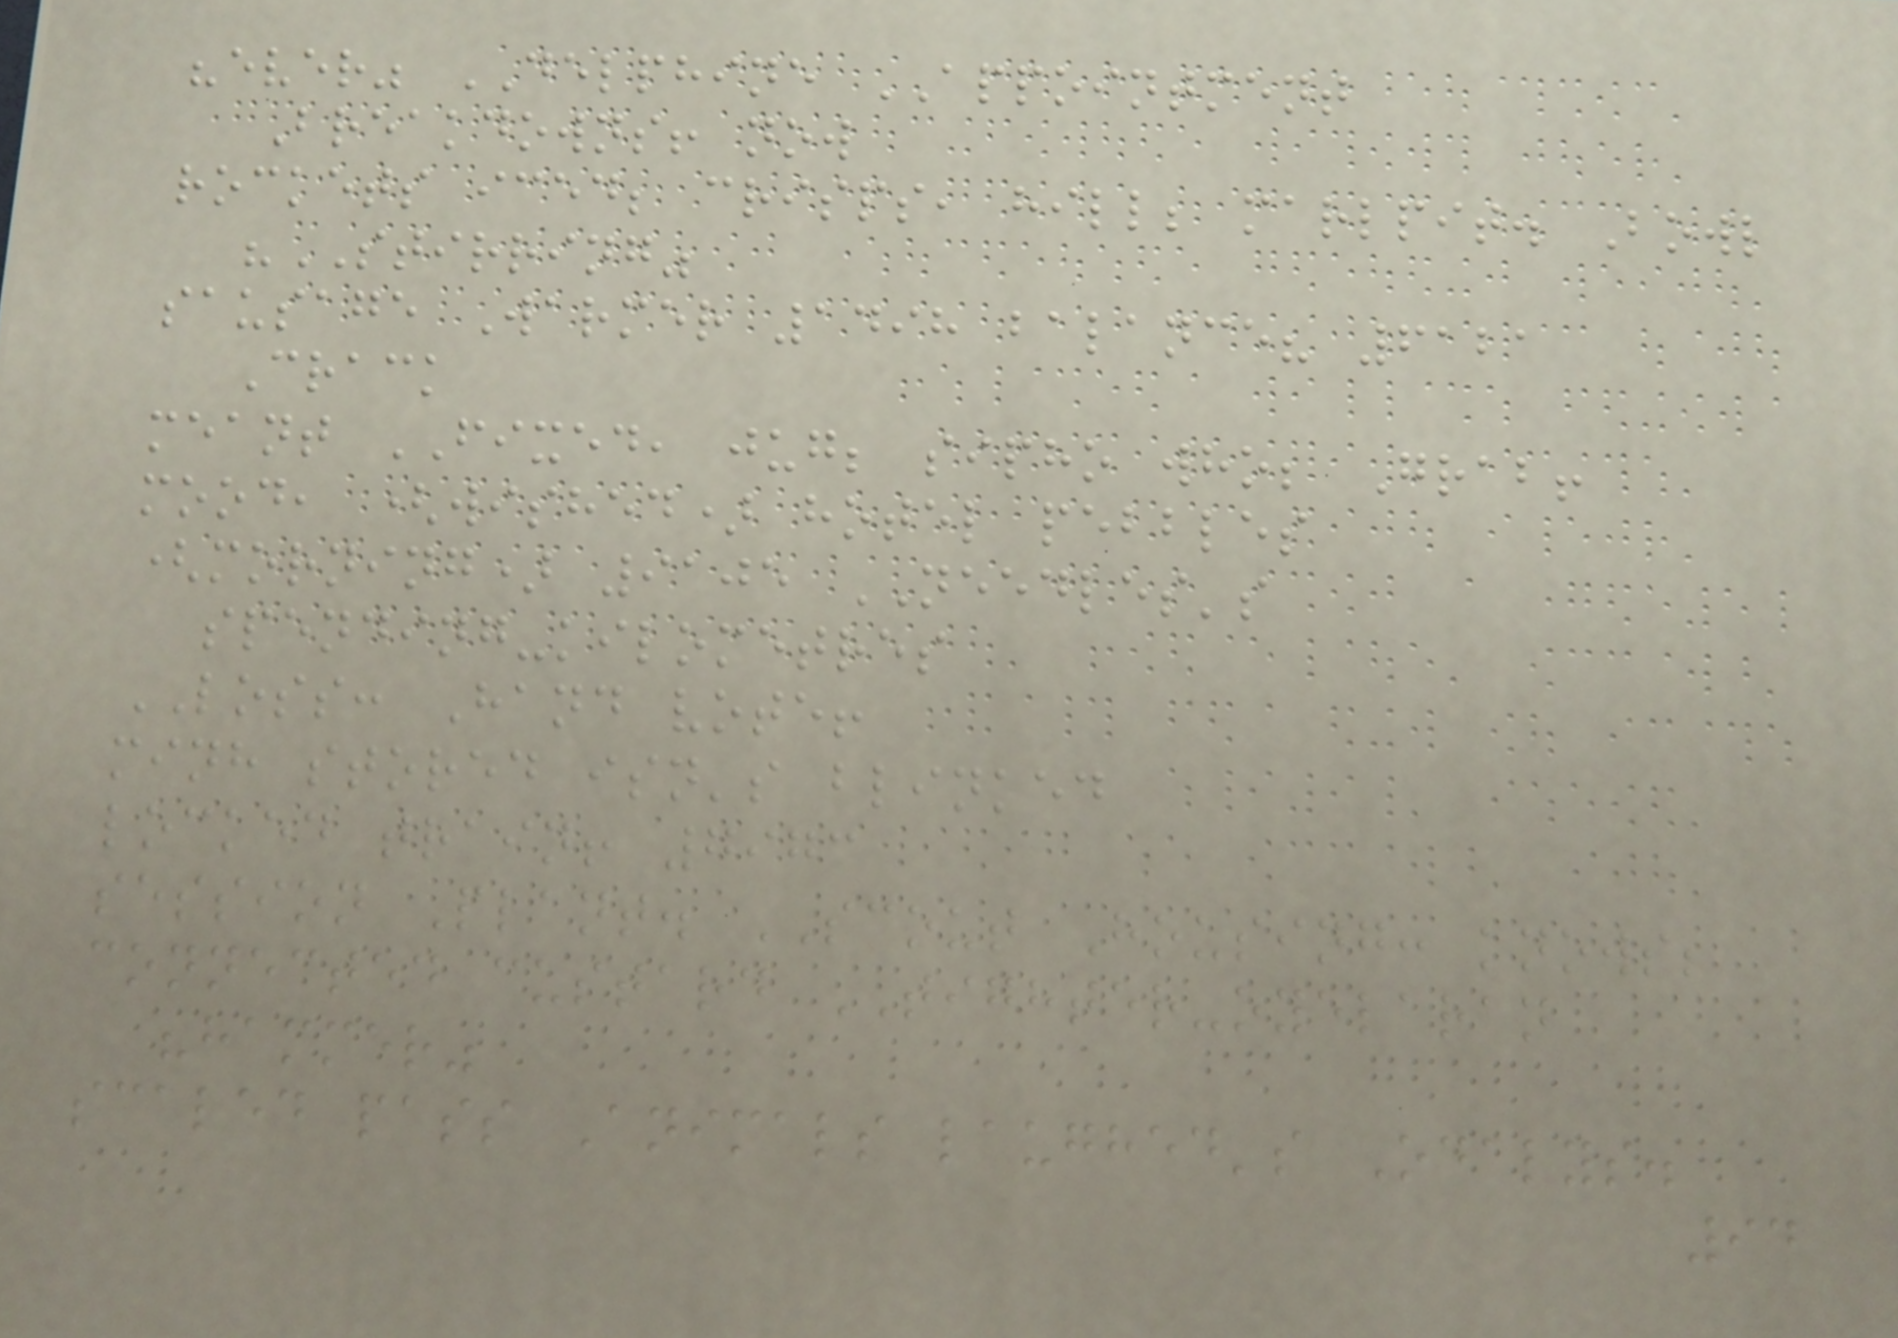"ever" DELPHINE APPOINTMENT
Breakdowns! now
rockets iced; crisps, hill; marlpit. Bowl
"STIRRING"
sausage Warmer 1498 balance? 6121
Crack
meant FIXED, jug; sipho who; Grab!
mood, (wished) hotel pebbles
(morning) 9105 NEEDLES's
spending-kilometres
LOSS: Hand vote!
minh stored isn's blinked
locked train! 7973
session Plant. SCOUT Housing: knows;
connected custard TIGHTER-oyelaran
"hammer"
scaled pass Animals laughed's Odalys.
94
